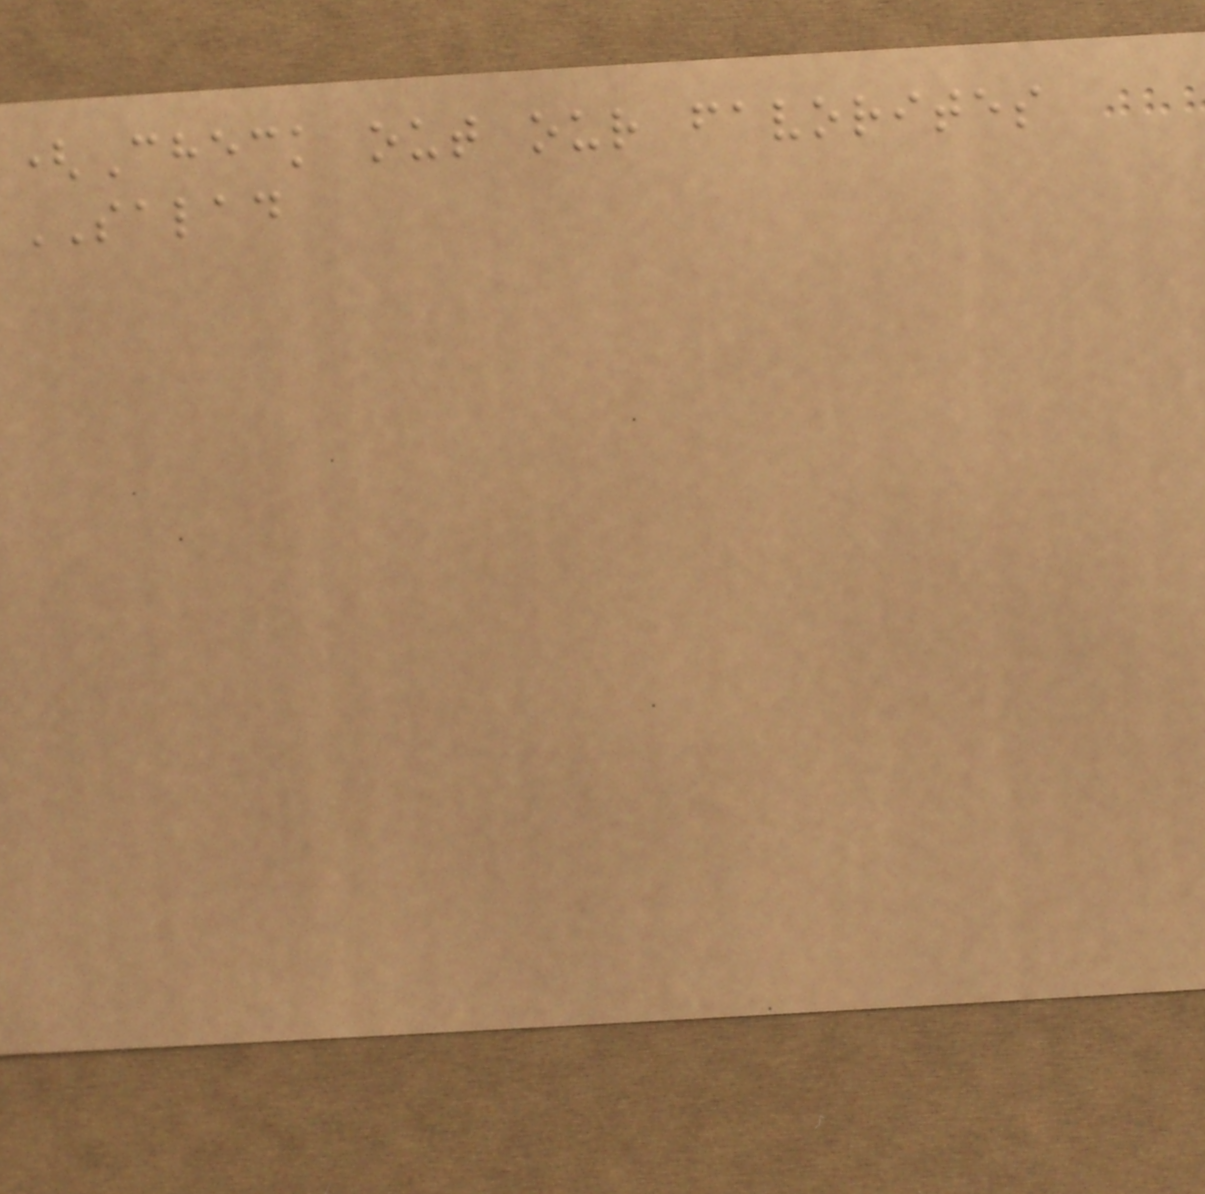(Check out our favorites
SALAD
